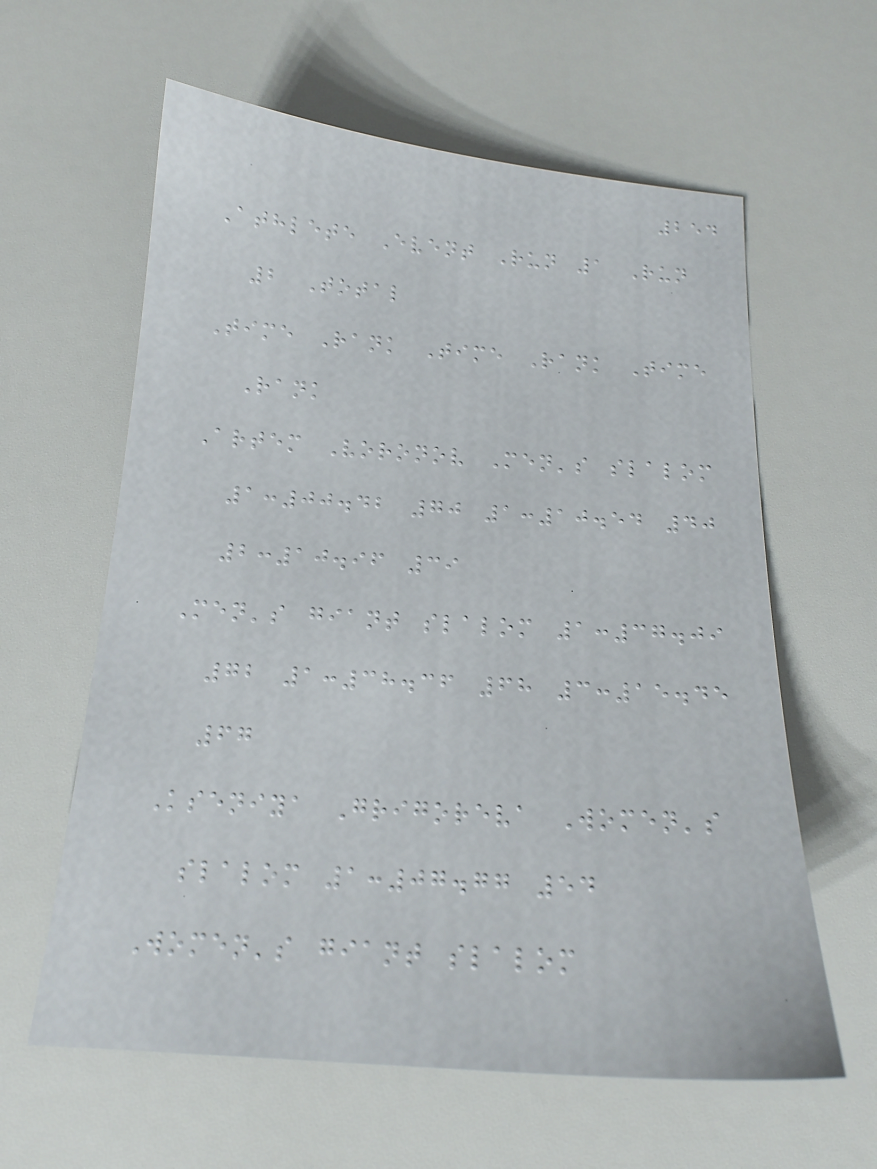254
Athlete Event Run 1 Run
2 Total
Time Rank Time Rank Time
Rank
Artem Voronov Men's slalom
1:00.42 70 1:10.54 40
2:10.96 39
Men's giant slalom 1:37.09
72 1:38.36 68 3:15.45
67
Kseniya Grigoreva Women's
slalom 1:07.77 54
Women's giant slalom
